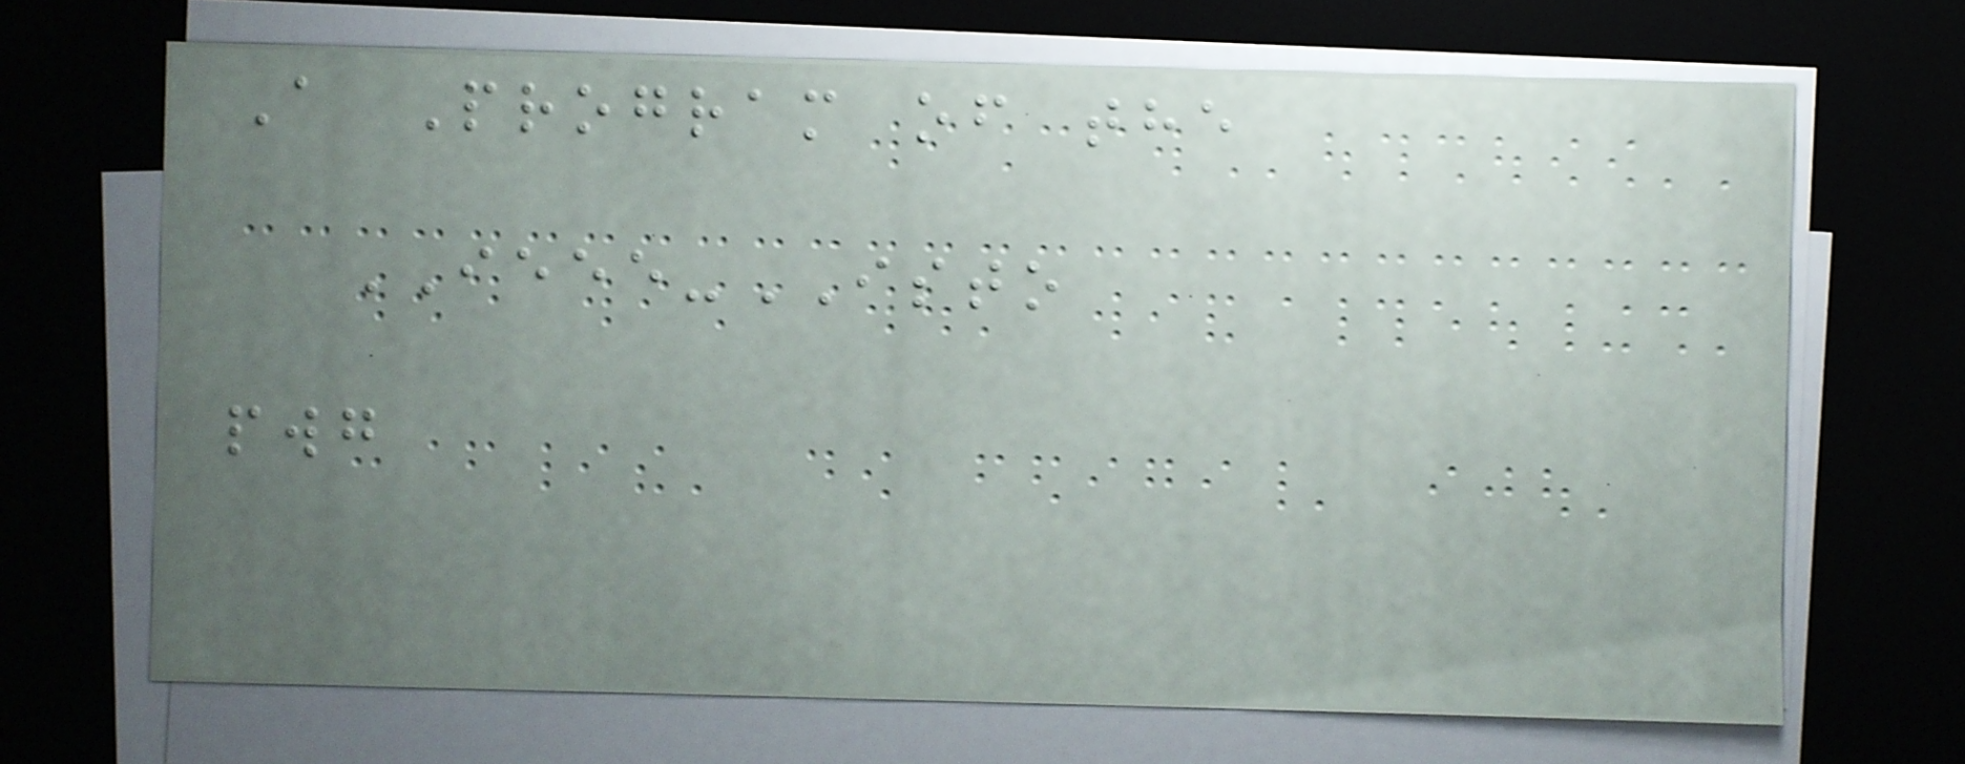A Program of the
IEEE-ISTO
pwg
